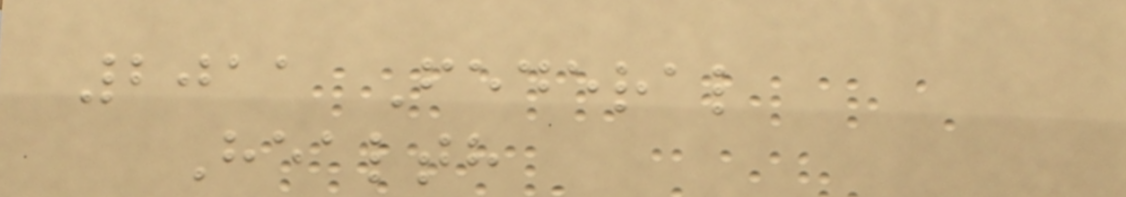2011 Federal
Health
